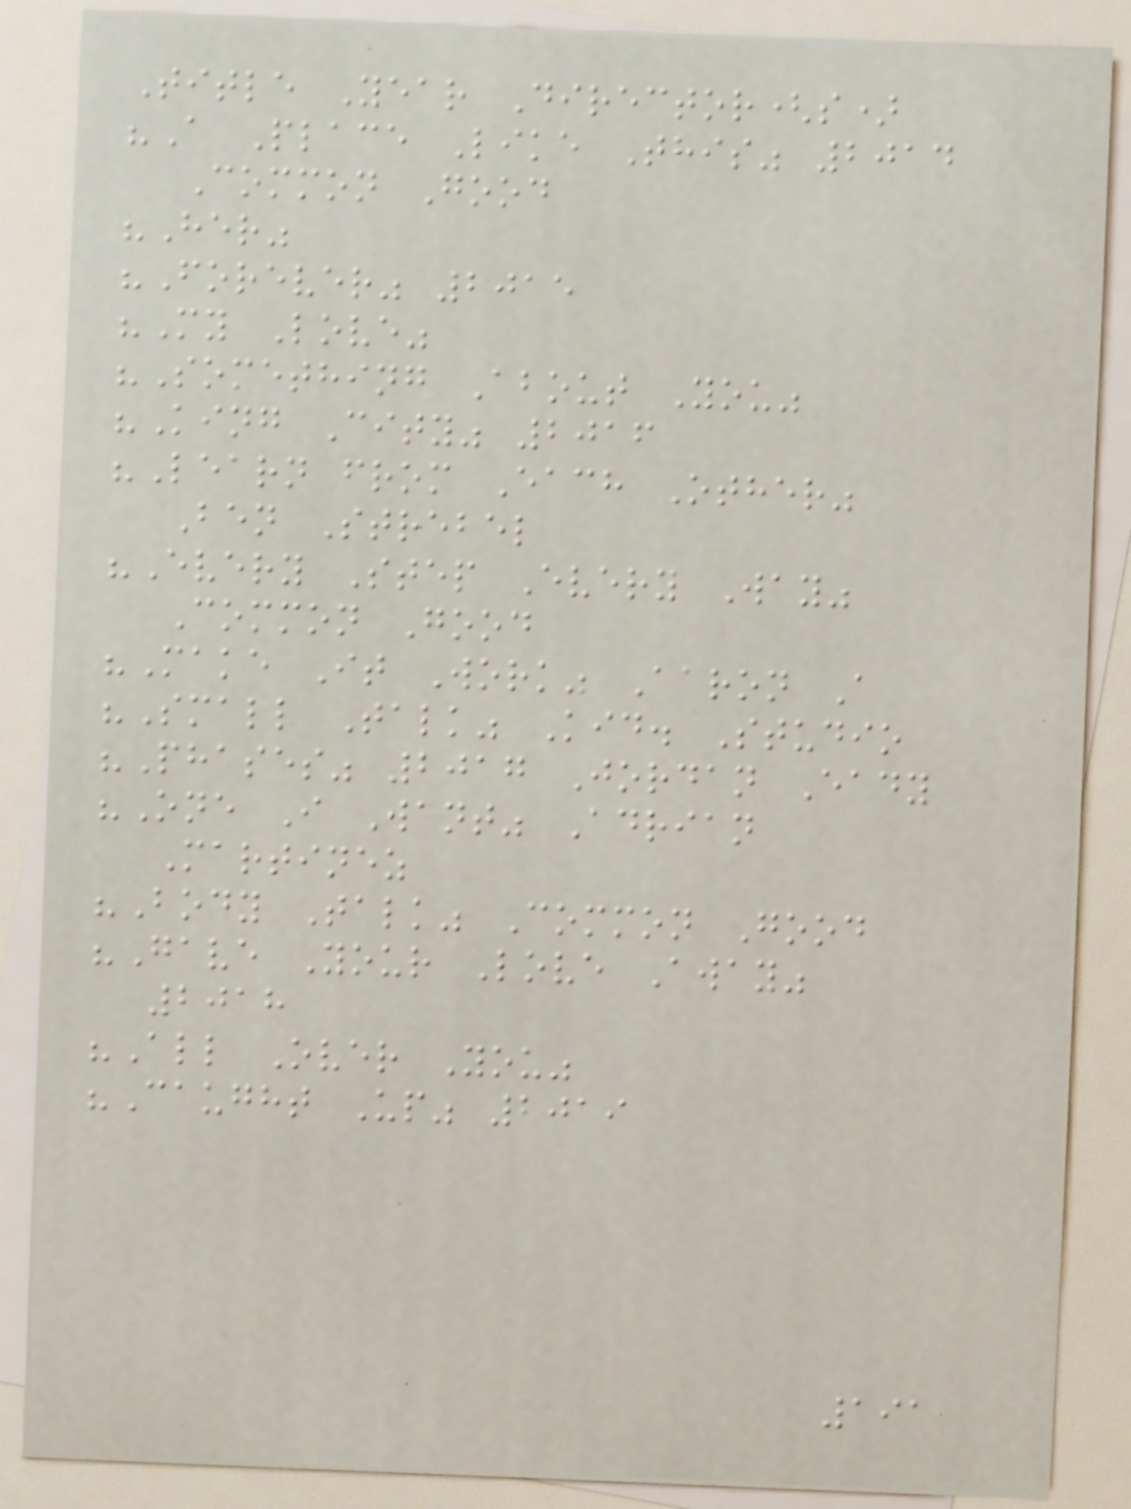Title Year Director(s)
"A Place Like This" 2014
Common Good
"Her"
"Forever" 2015
"My Love"
"Something About You"
"King City" 2016
"Learn from Each Other"
Ben Strebel
"Every Step Every Way"
Common Good
"Make It Work" Aaron A
"Small Talk" Kid. Studio
"Phases" 2017 Jordan Eady
"One I Want" Adrian
Martinez
"Body Talk" Common Good
"Gave Your Love Away"
2018
"All Over You"
"Caught Up" 2019
191
